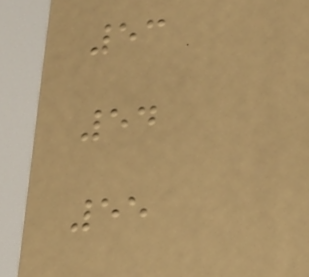53
54
55
